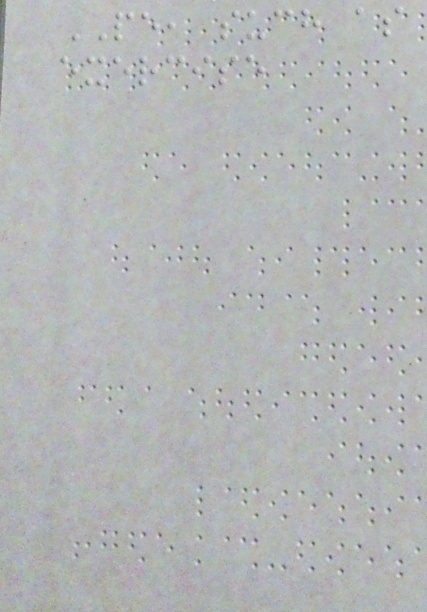PE, such as
exercise
